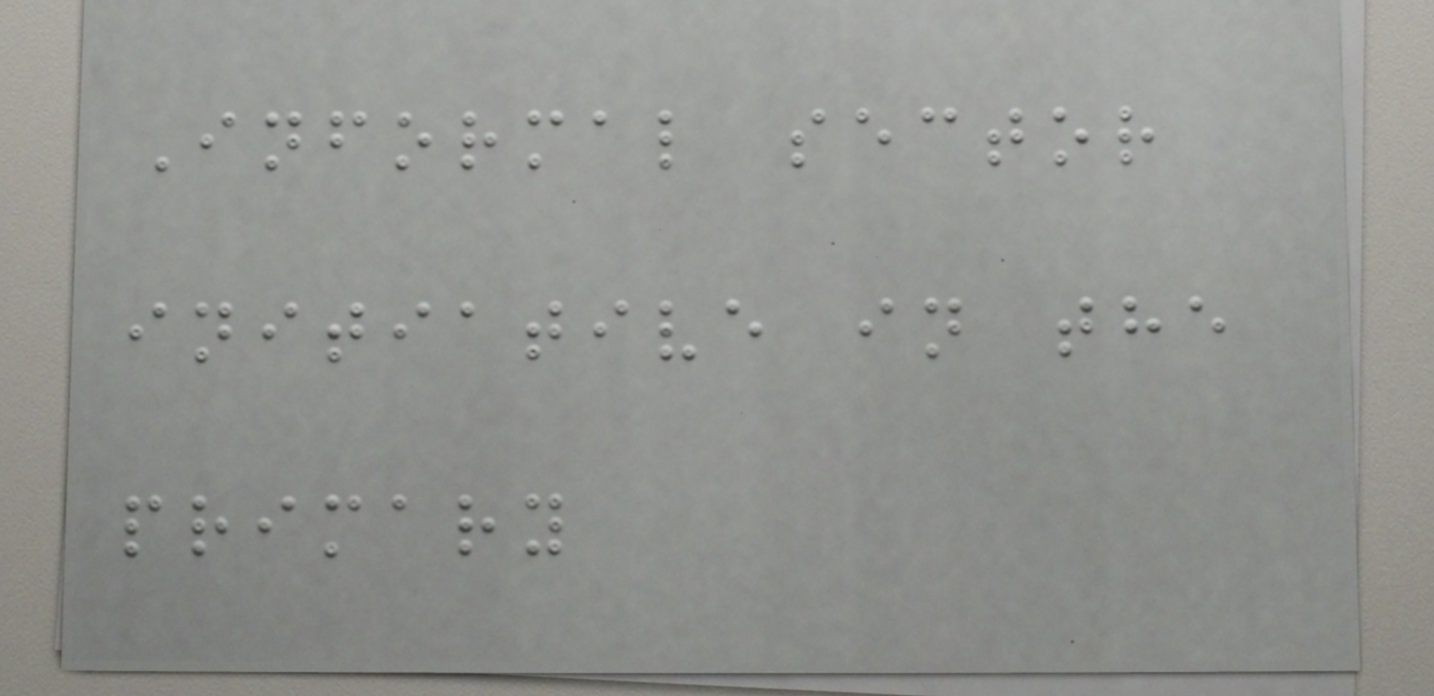Informal sector
initiative in the
primary
